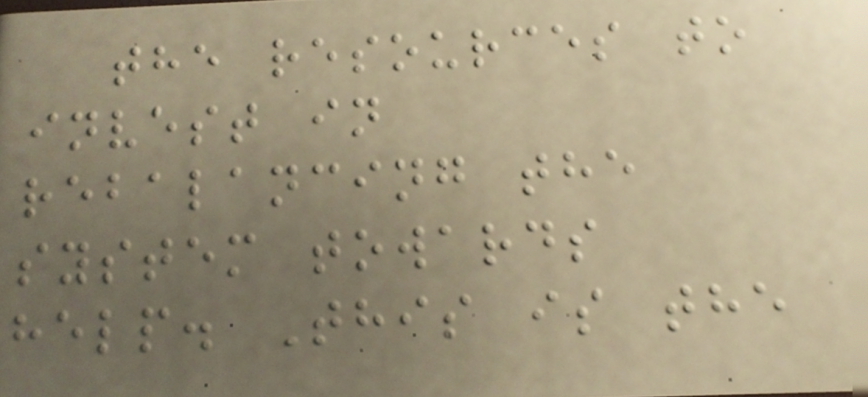the resources to
invest in
rebalancing the
system towards
help. This is the
